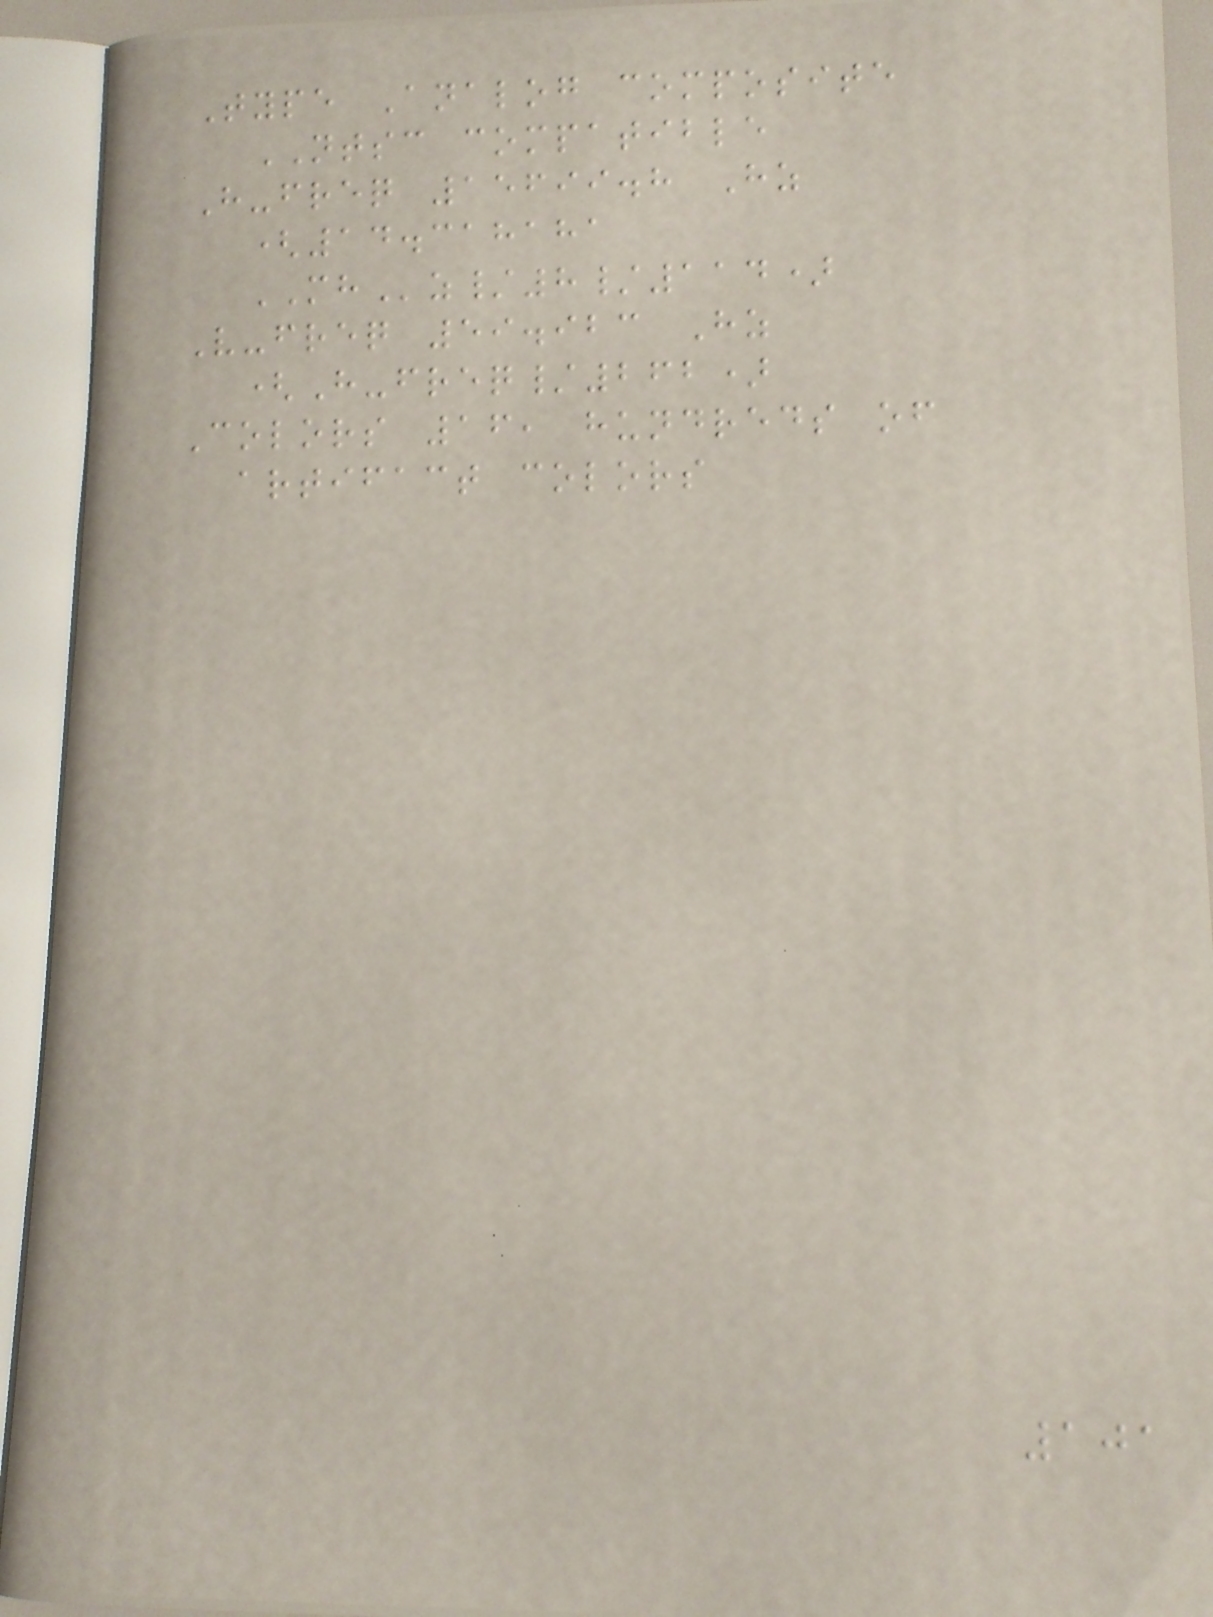Type Analog composite
NTSC compatible
H-freq 15699.8 Hz
(14.318181
MHz/8/114)
V-freq 59.923 Hz
(H-freq/262)
Colors 16, hundreds of
artifact colors
101
